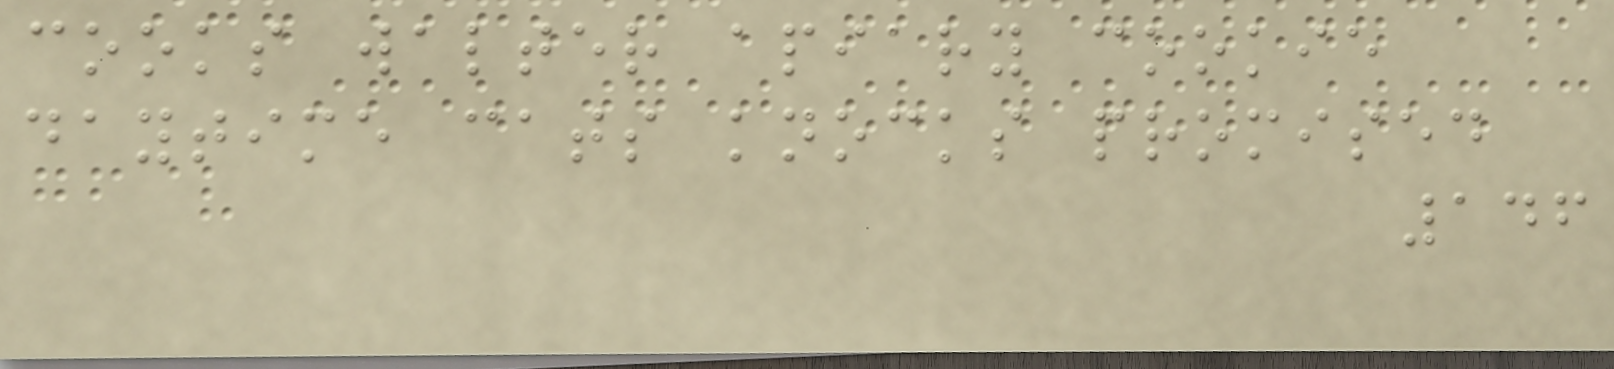cooks walter apiary cookie
daytime cats knocks promised
146
